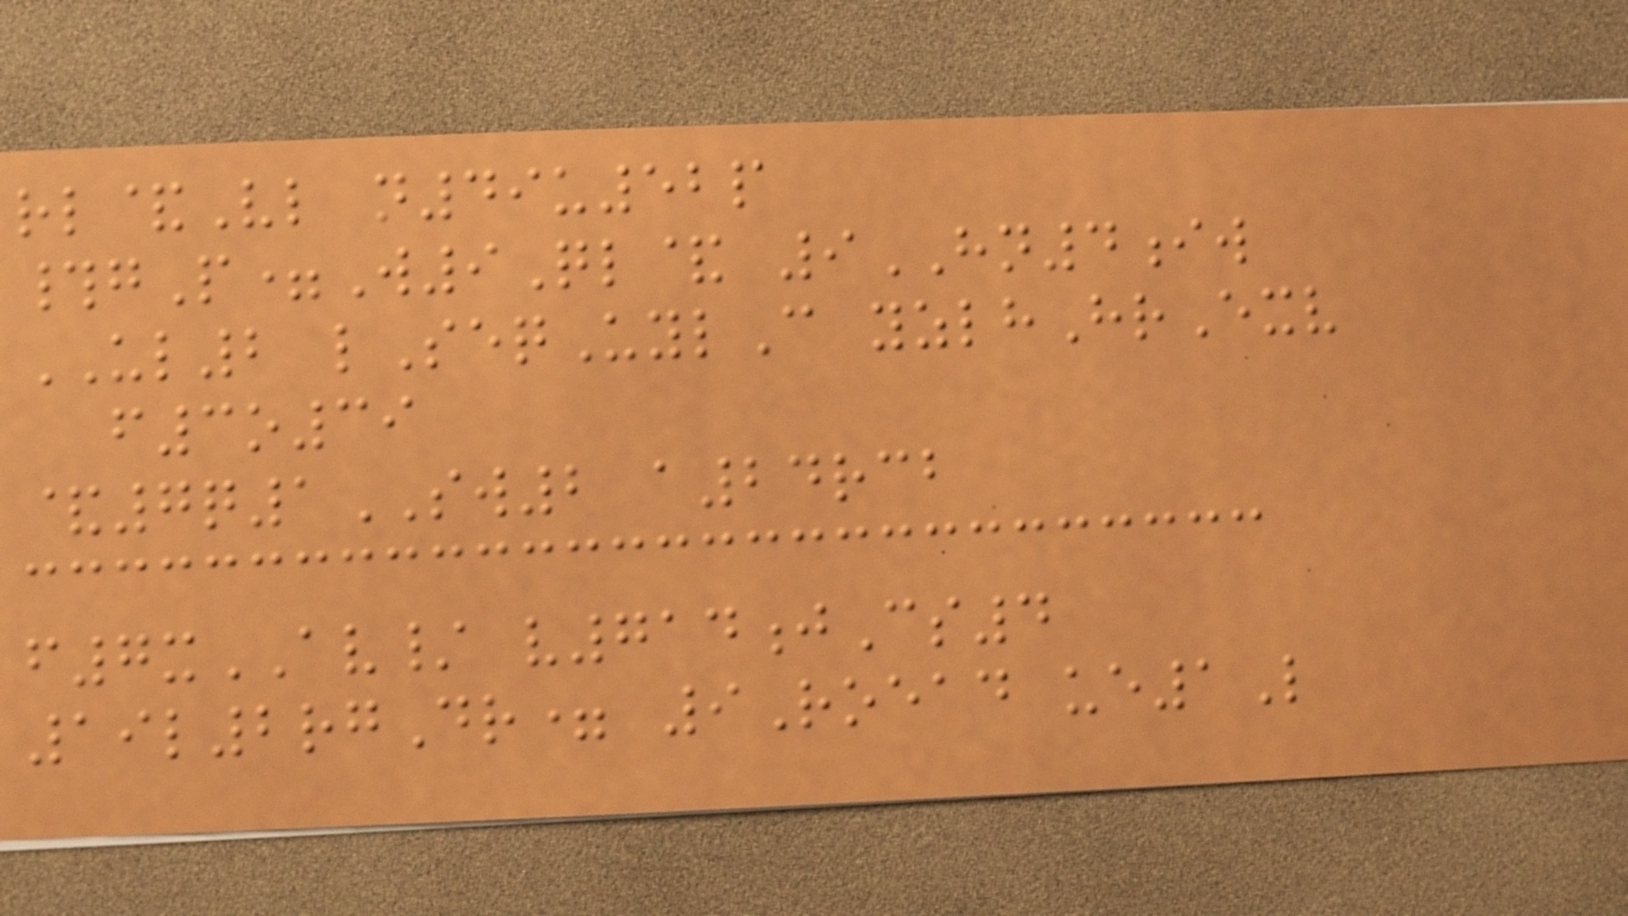rl&Vl n49u52p
#gP=W9Ql& 9HN4iw
UL2 lSeqUylC yzlhHrExv
f3o39
&7q1SW2 a24rcb
f7xAV/ v714jCs4
19l2rgDr= 9Roead ue1L
